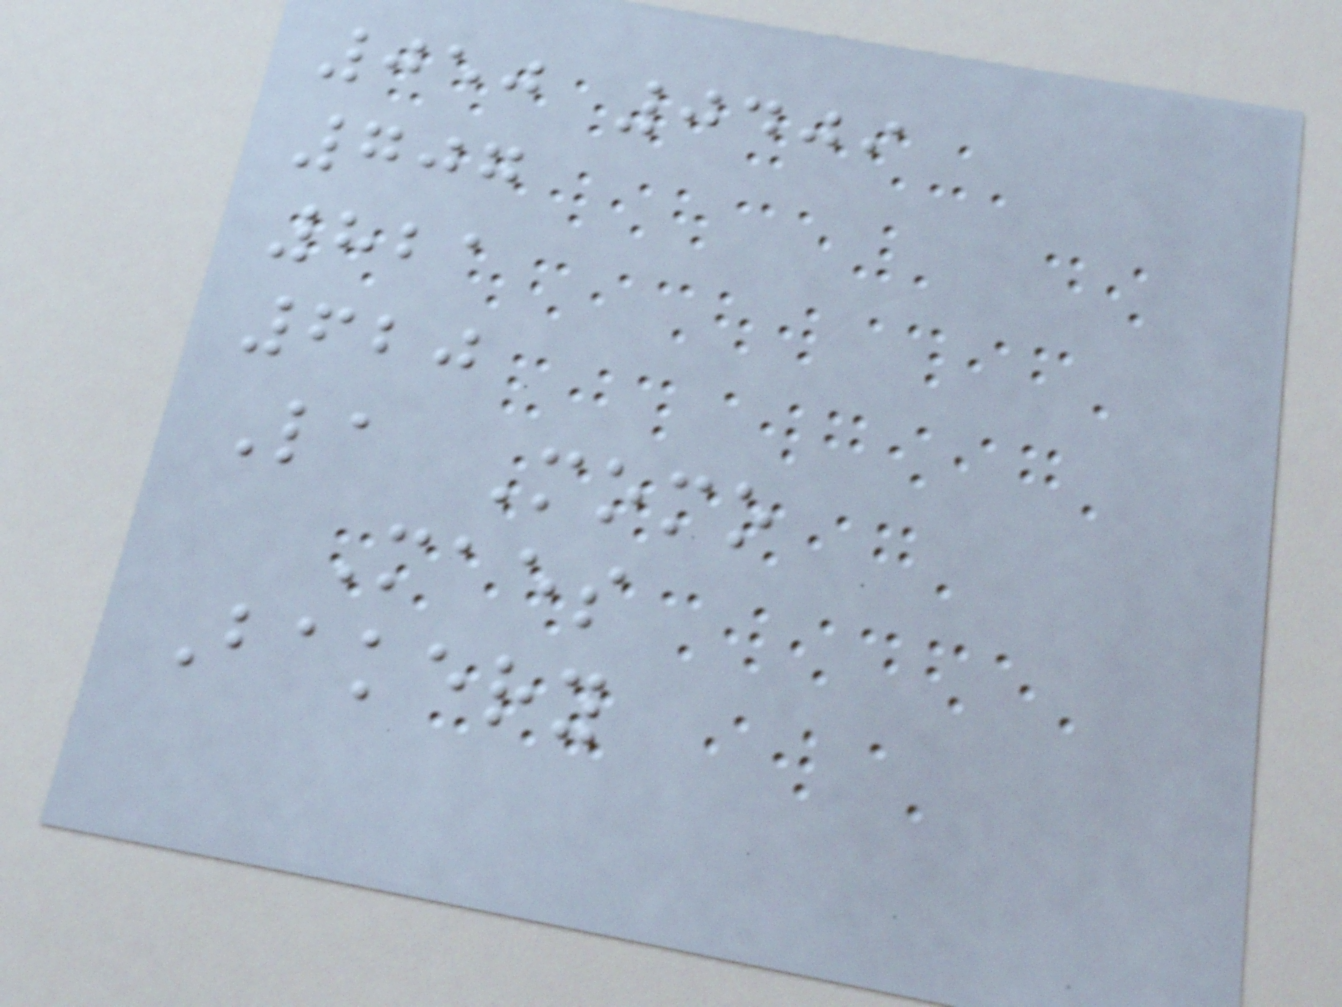050 0409
707
821
620
La Momo
Maes
Bakery
